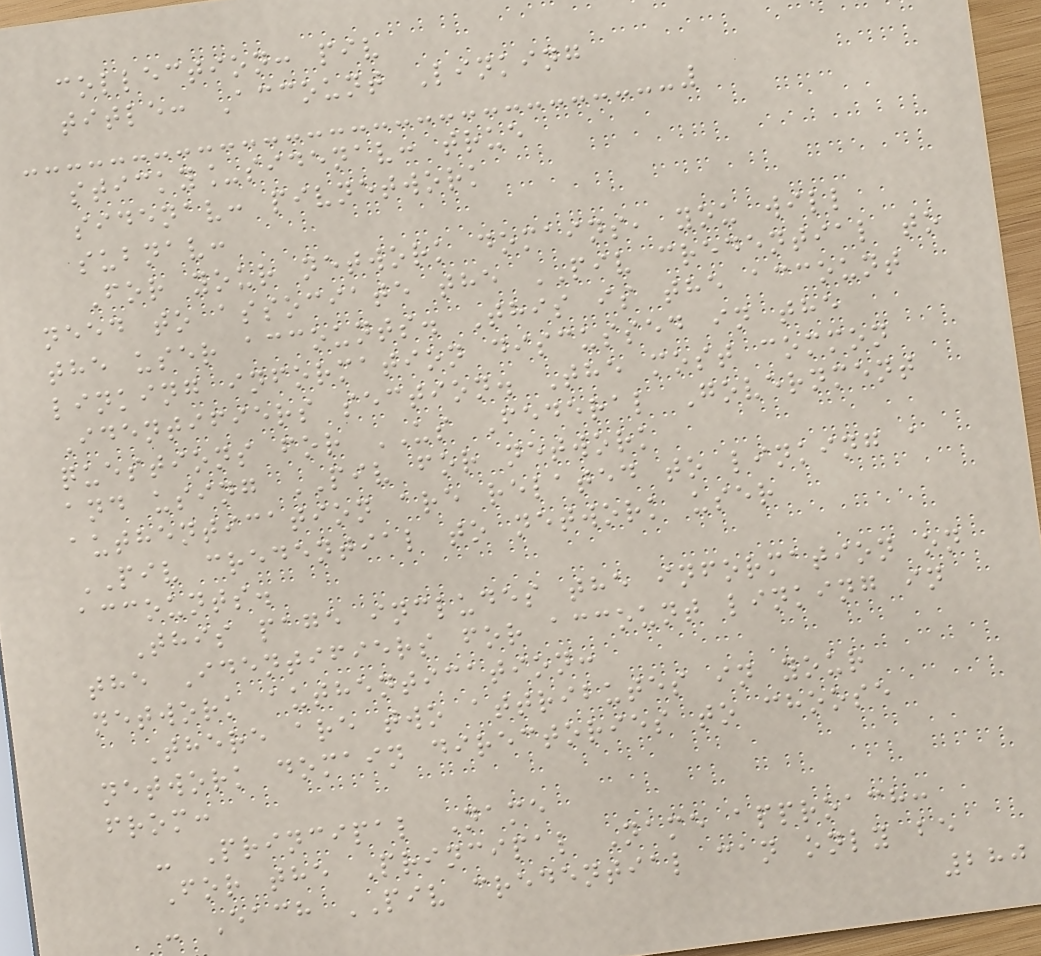collection: piv
title: Account Linking
sticky_sidenav: true
sidenav: pivnetwork
subnav:
For your network domains, you will
need to associate the PIV credential to
the user accounts. This is the account
linking information discussed in the
Identifiers section. The most common
questions for US Federal Government
and using PIV for network
authentication are related to linking a
PIV credential to network user
accounts.
This page includes the information on
the Identifiers for account linking in
network authentication:
There are two attributes in your
network domain directories to choose
from:
- Principal Name
For the Principal Name approach:
- Each PIV credential can only be
280
